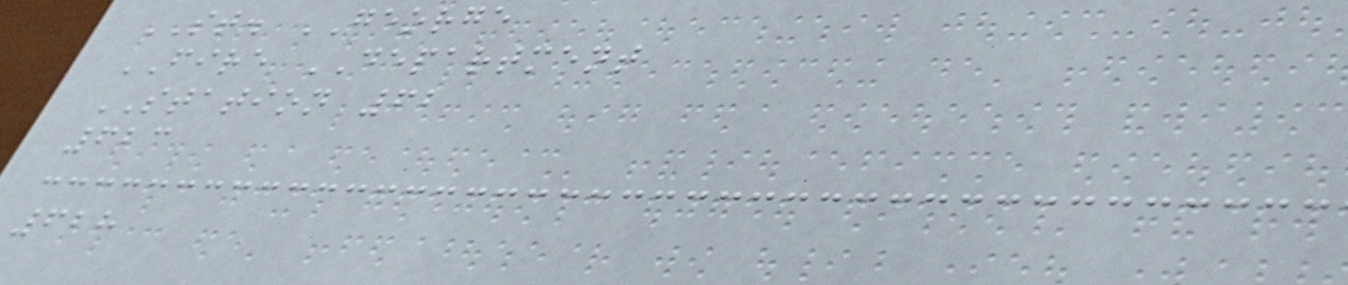ST. GEORGE
FIRE DEPARTMENT
STATION 62
623
628
